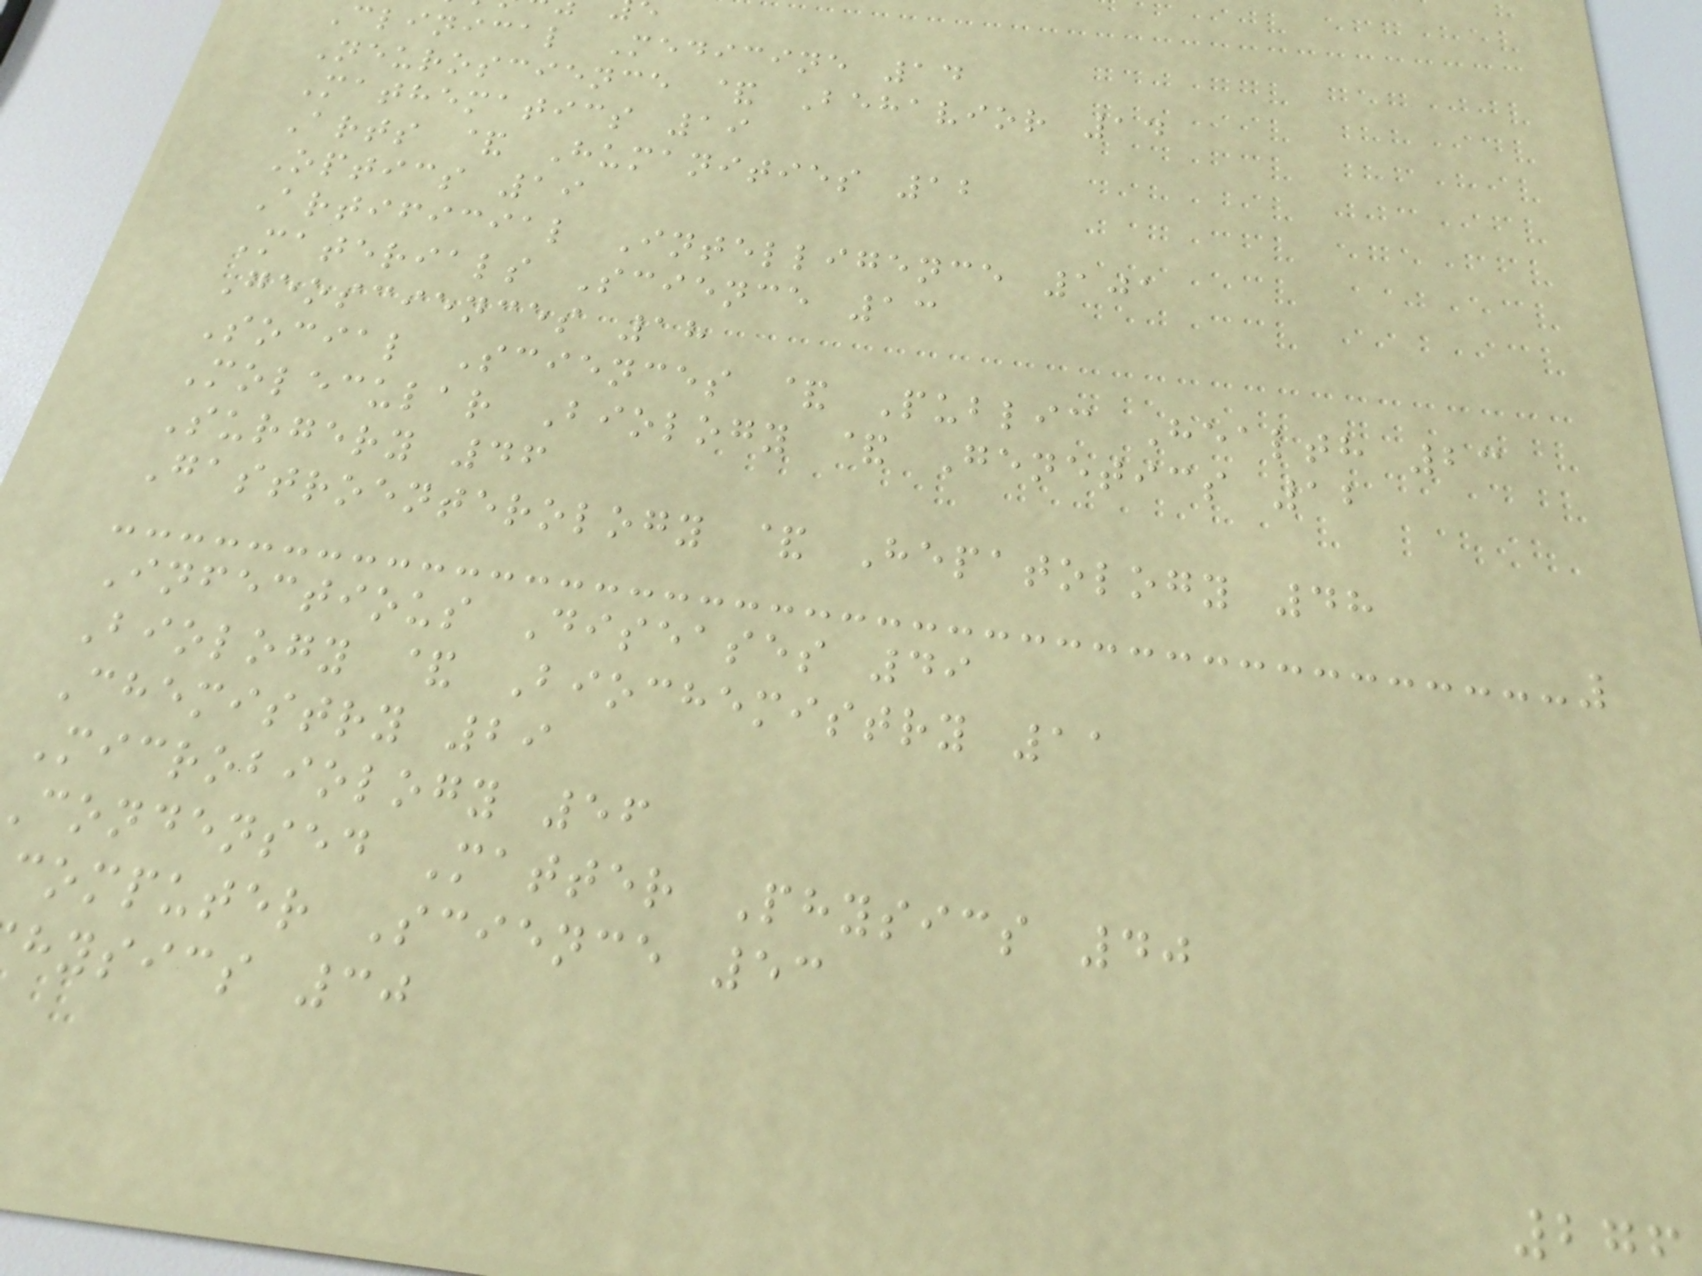clinical Medicine 14
Neuroscience & Behavior 14
Mathematics 19
Arts & Humanities 12
Optics 19
Artificial Intelligence 101
Materials Science 13
Geosciences 18
Social Sciences & Public Health 23
Molecular Biology & Genetics 12
Surgery 46
Gastroenterology & Hepatology 48
Infectious Diseases 49
Biology & Biochemistry 11
Chemistry 29
Microbiology 56
condensed Matter Physics 40
computer Science 53
hysics 30
